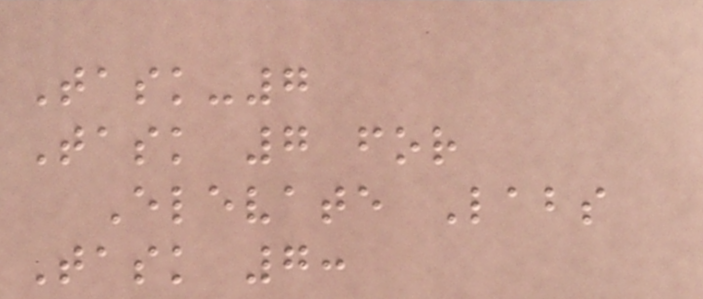Task-7
Task 7 for
Elevate Labs
Task 7:
